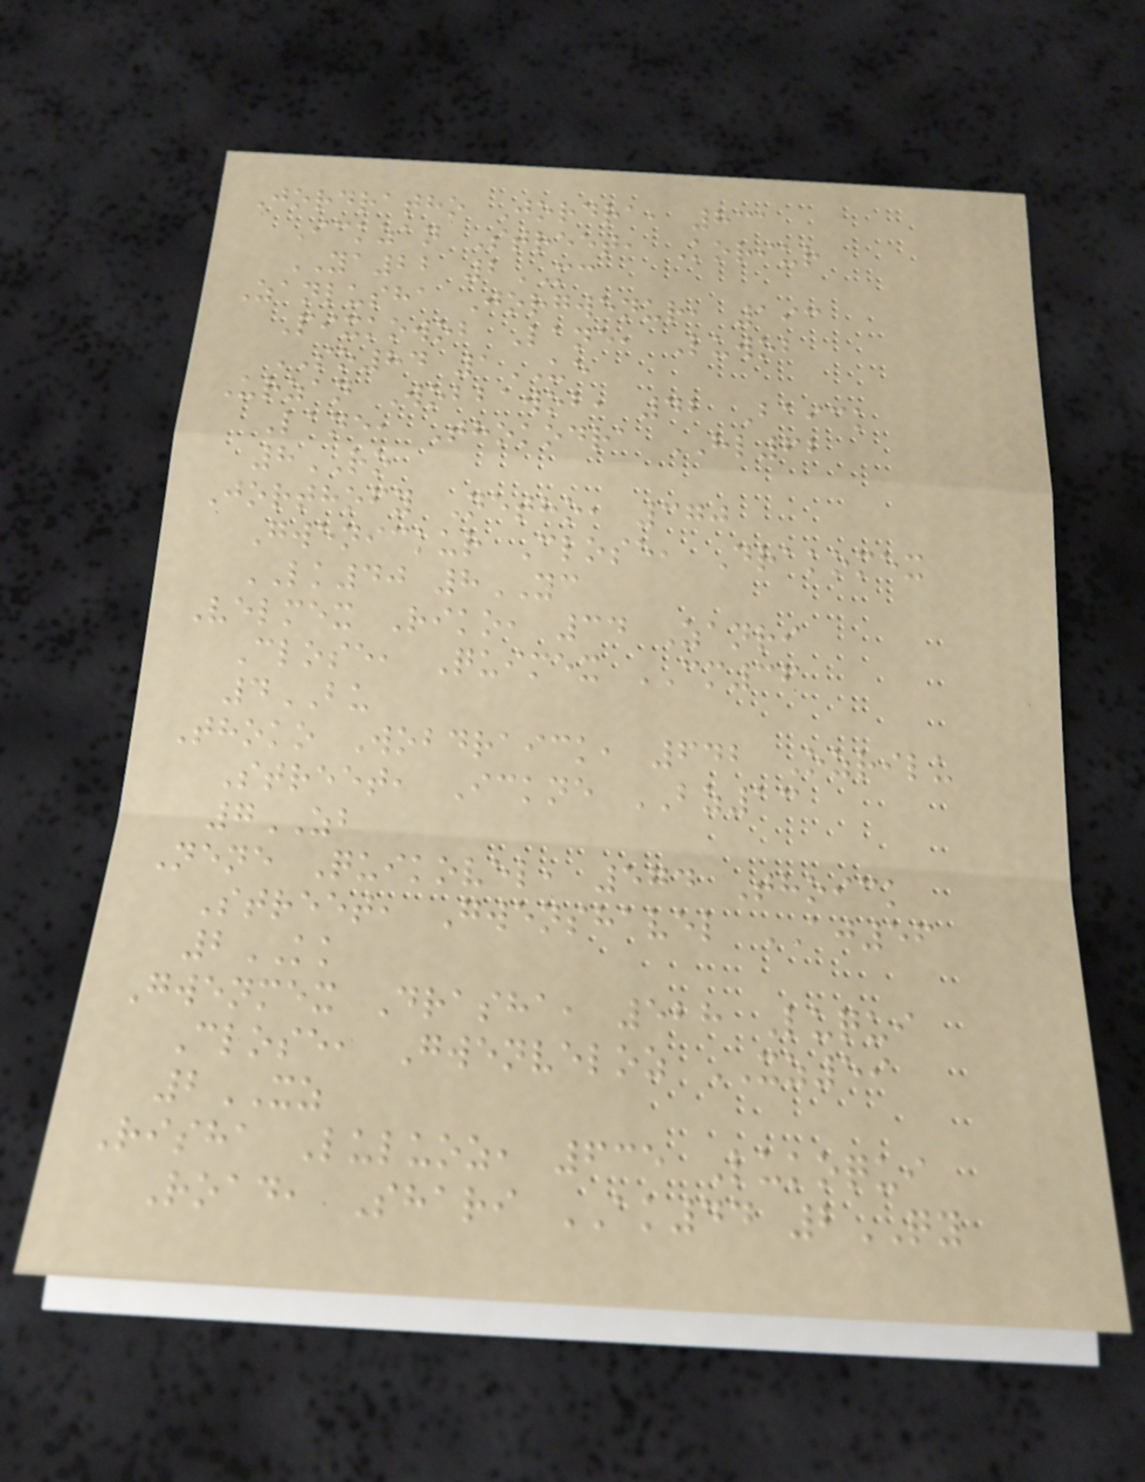Jordratho Jordra, 831
Ickzan Street, Koriur
YA22 2MC
Zanlusha Jorgwenur, 193
Pixkowob Lane, Luwob
SO84 1UE
Urzan Wobbawob, 42 Baick
Lane, Thokodra HL62
8RO
Jorthofy Netho, 370
Gwenickur Close, Drakomex
LK40 8YC
Velmex Riko, 34 Zanri
Close, Quimex CM36
4BU
Thoko Wobdraick, 642 Ozrilu
Street, Ickne BZ13
7ZB
Nene Quikovel, 574 Thoick
Street, Gwenshavel AJ56
2KK
Gwenmex Drasha, 528 Luqui
Close, Gwenveloz XZ59
2XZ
Risha Luluoz, 635 Lukoqui
Road, Shari AK44 2QY
